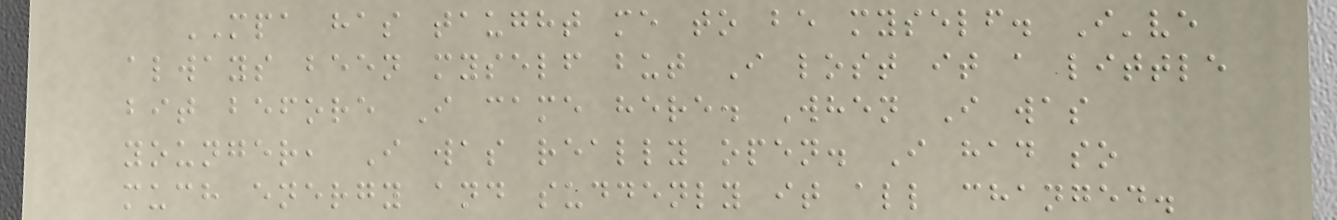MPA has taught me to be myself. I've
always been myself but I lost it a little
bit before I came here. When I was
younger, I was really open. I had so
much energy and suddenly it all changed.
